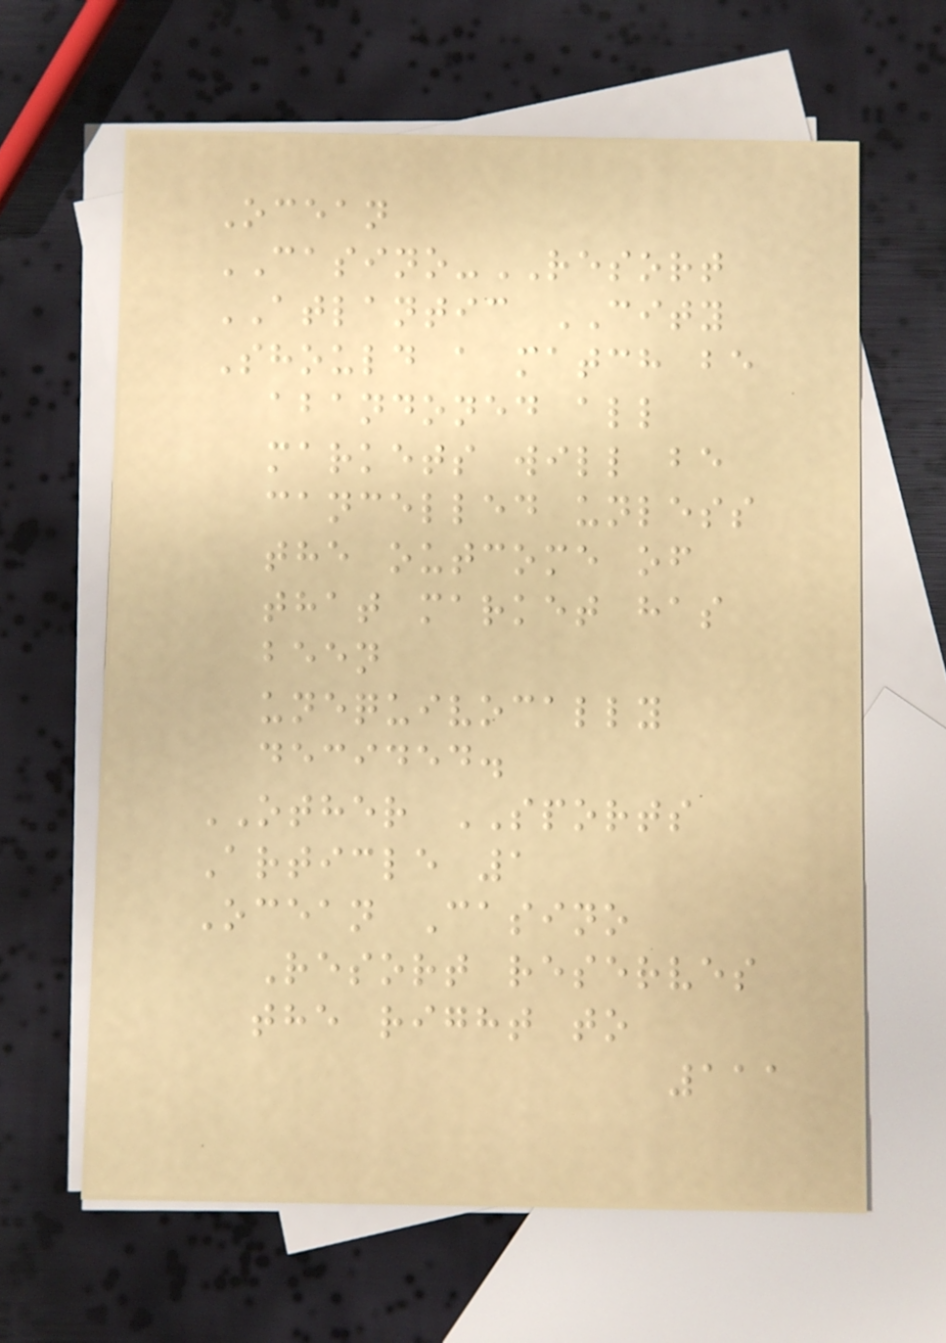Ocean
CASINO-RESORT
ATLANTIC CITY
Should a match be
abandoned all
markets will be
cancelled unless
the outcome of
that market has
been
unequivocally
decided.
OTHER SPORTS
Article 1
Ocean Casino
Resort reserves
the right to
111
